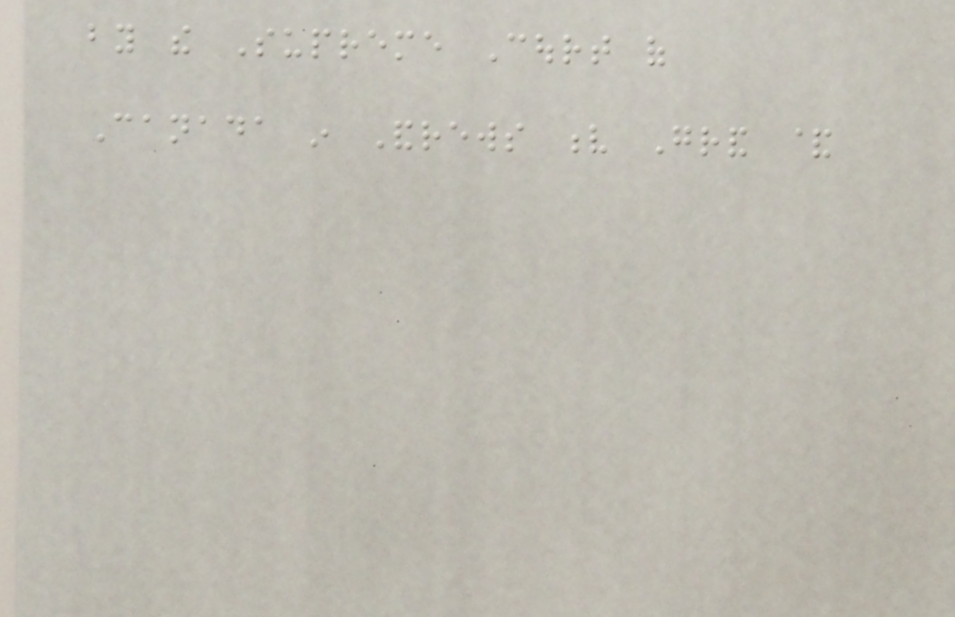by the Supreme Court of
Canada in Andrews v Grand &
